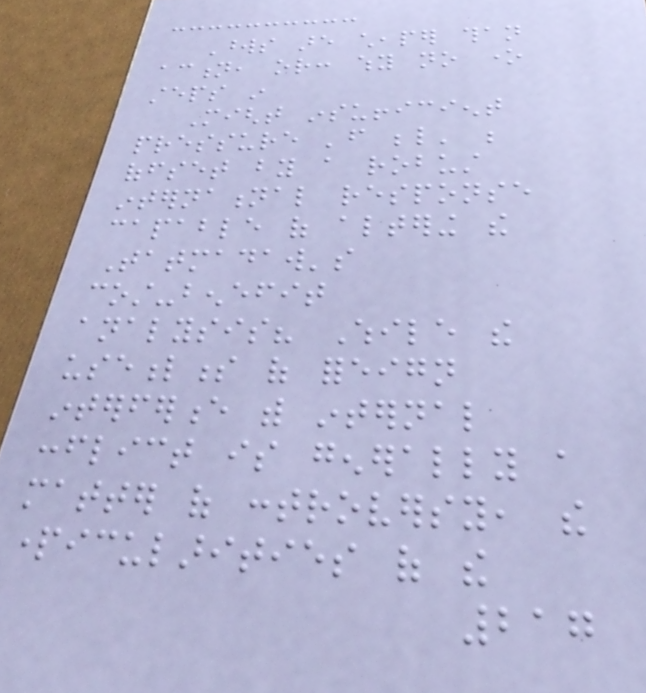Words are cheaper than
action, or: why no one
steps in
Might insufficient
pressure 'from below' be
offset by a robust
international response
capable of altering the
Tatmadaw's
cost-benefit
analysis? While the
usefulness of foreign
interference with internal
conflict is generally a
matter of controversy, the
particularities of the
217
